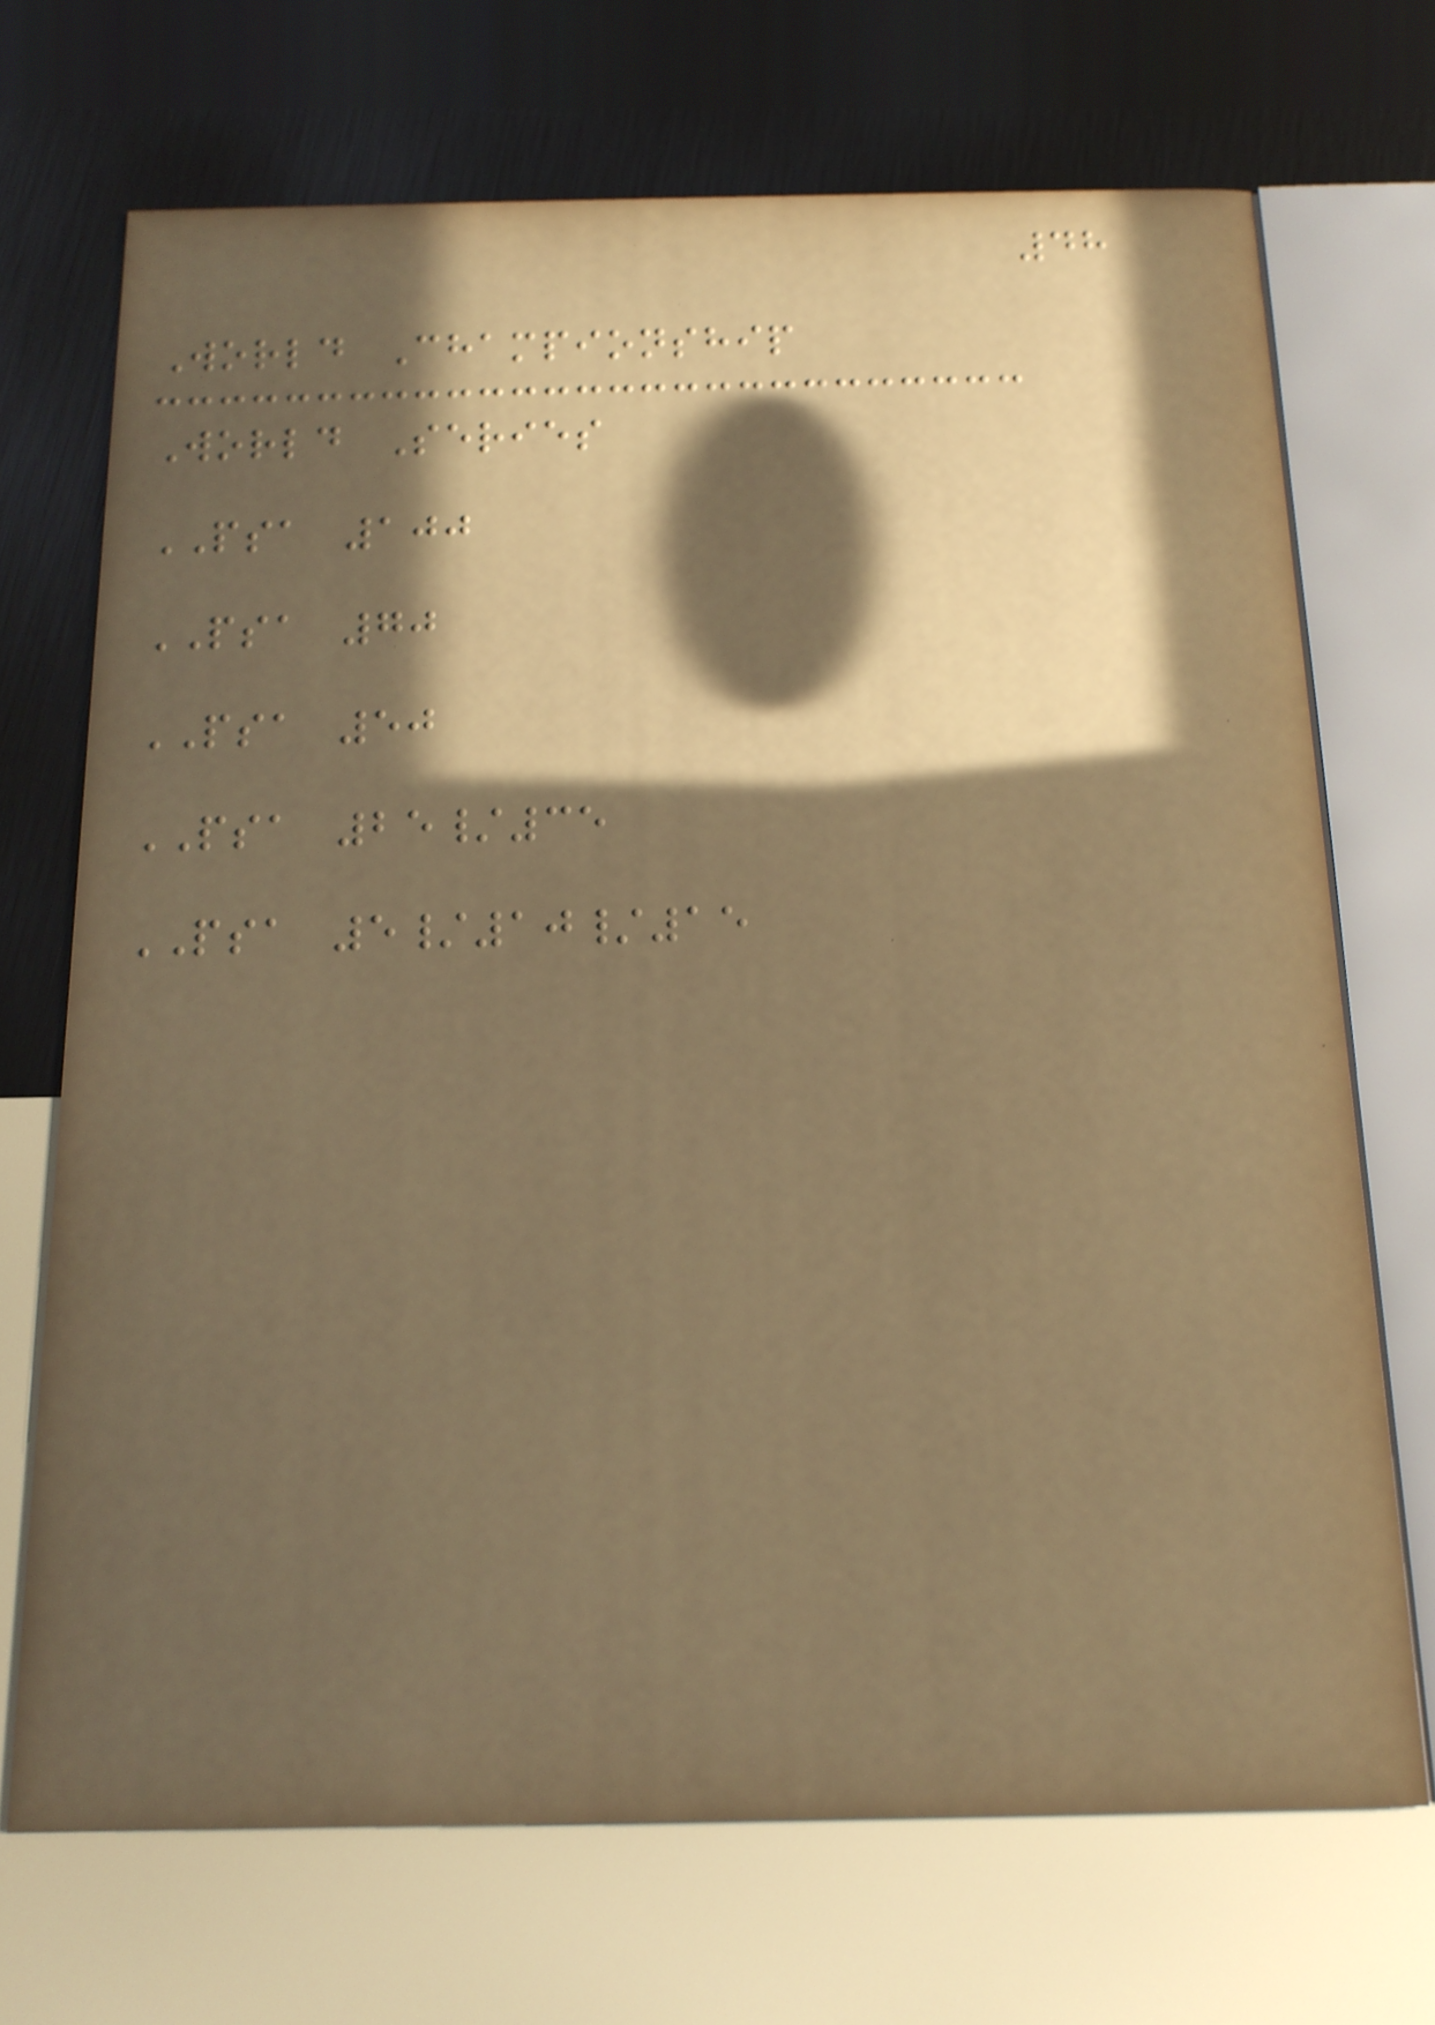48
World Championship
World Series
PSA 100
PSA 70
PSA 50
PSA 25/35
PSA 5/10/15
